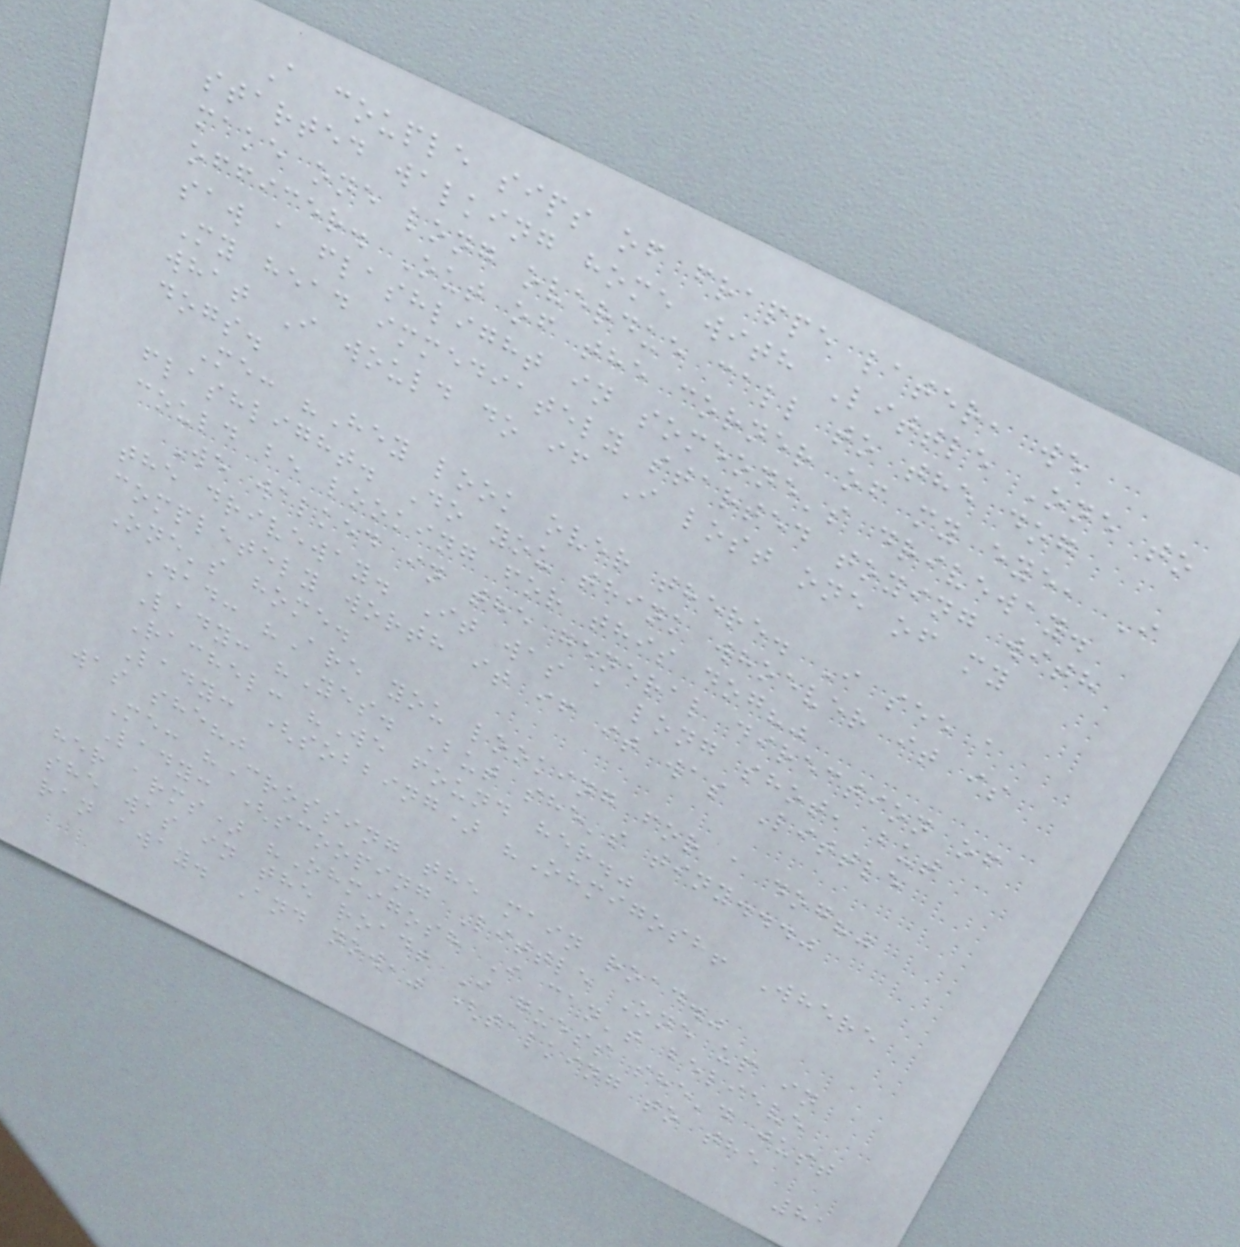A couple sips of frappe later, we
started walking home with Little One to
make one long overdue call to the dog
officer. Out of the corner of my eye, I
saw a flashlight in someone's driveway.
My head immediately started toying with
what I would do if I lost one of my
dogs.
Me: "Hey look over there. I see a
flashlight. Do you think whoever it is
could be looking for this dog?"
We walked in the general direction of
the driveway. It was a long shot, but
completely worth it if it was Little
One's home.
Dad: "Are you looking for a dog?"
Lady: "Yes. But she's tiny..."
Rachel: "We found her."
Lady: (sobbing) "Ohmigosh! Where
was she?"
Me: "Crossing the main road."
Lady: (scooping Little One up in
her arms) "Ohmigosh I can't believe
she was in the road! I guess she'd just
ran away. And now," (talking to the
81
